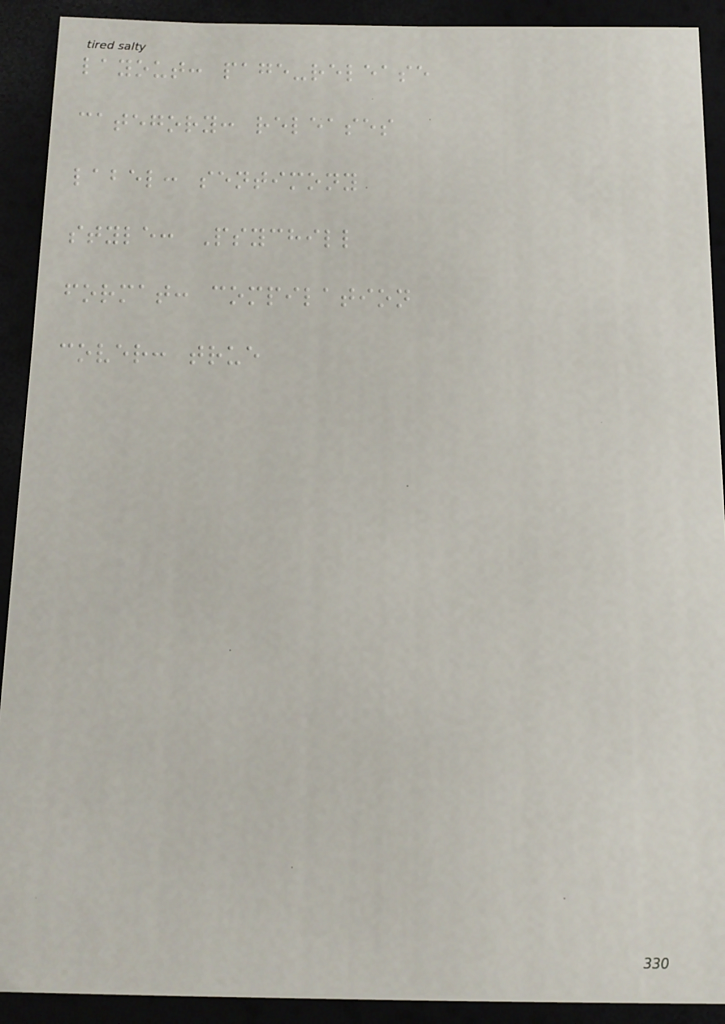layout: page-release
category: releases
label: sentimony
style: Psychill
format: compilation
cover: true
